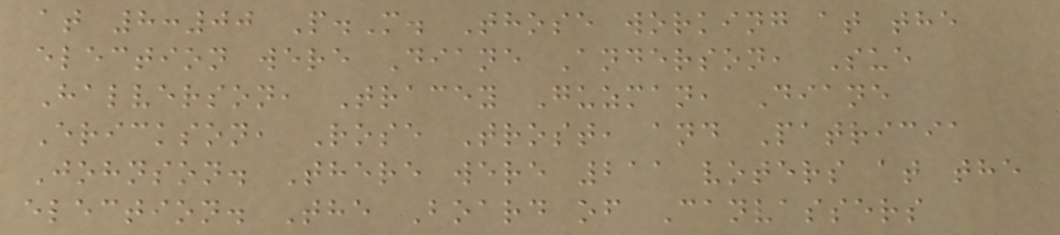at 8:00 P.M. Those working at the
election were Diane Anderson, Sue
Halverson, Tracey Guzman, Diane
Erickson, Rose Trost, and Patricia
Johnson. There were 211 voters at the
election. The Board of Canvassers
